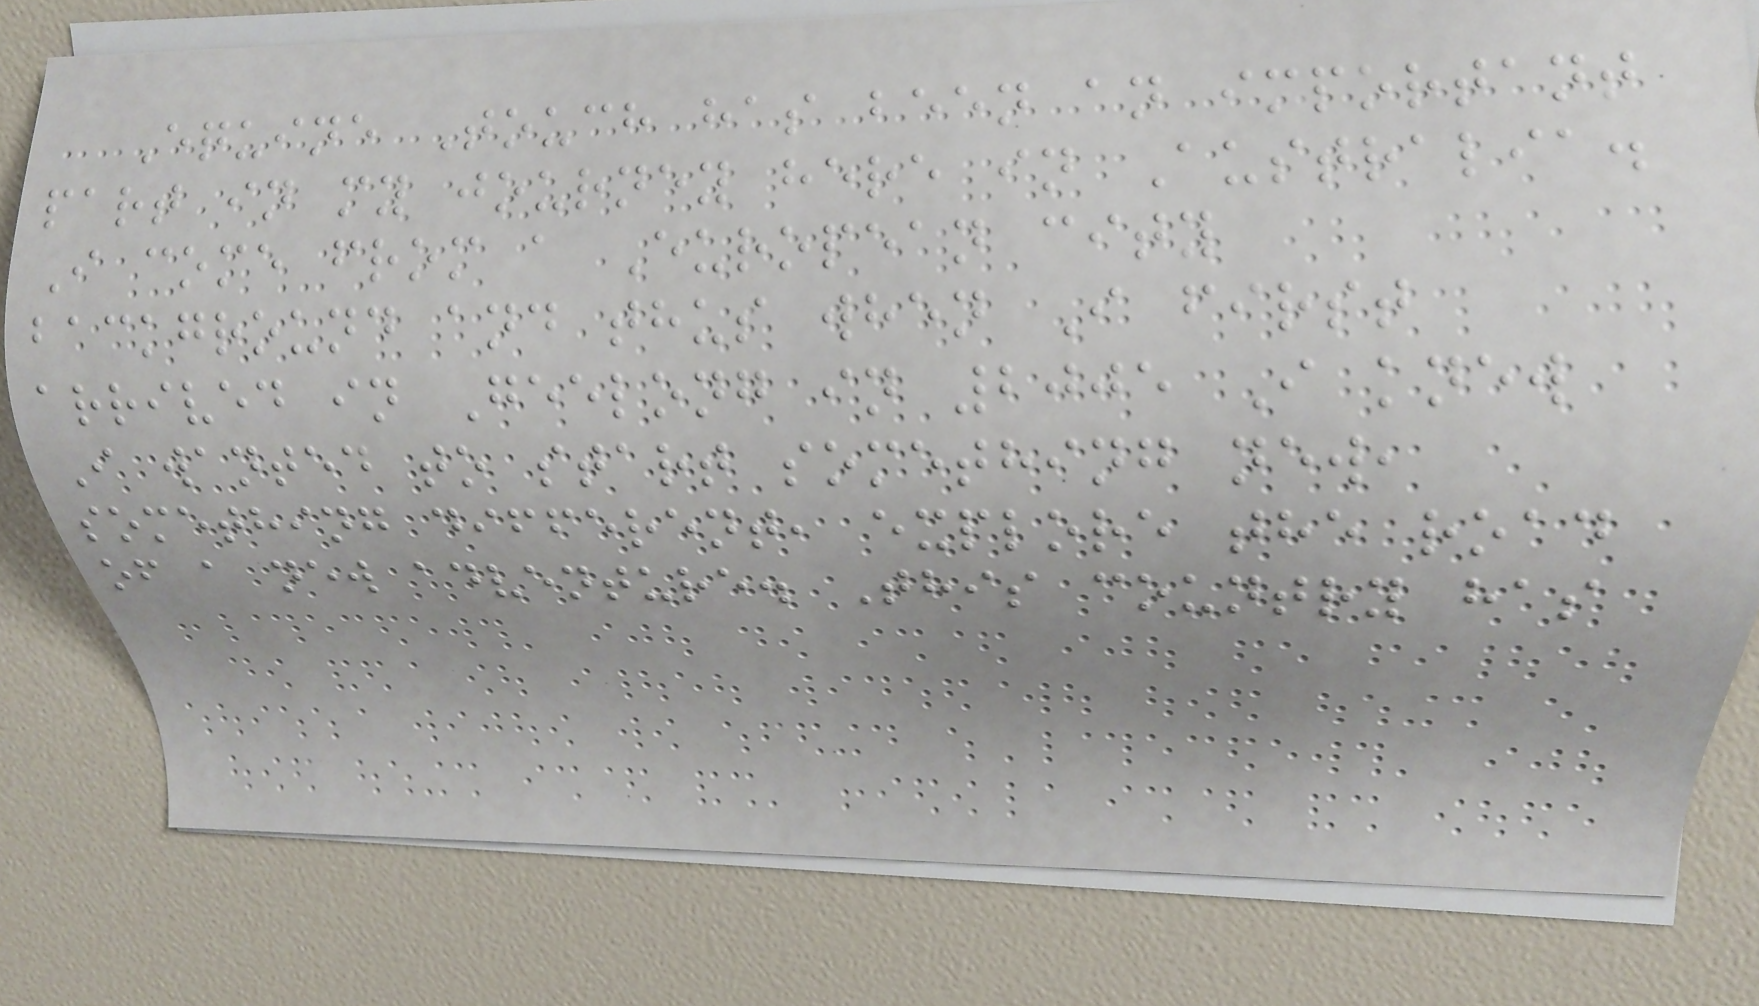Equine Touch has been an important
part in my journey here in Australia.
I come from a European city
background and thus when I first
arrived in Geelong in 2005 I knew
I wanted to start something new,
something different, explore the road
of a new adventure. This country has
